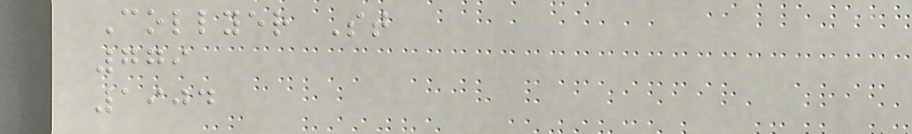Collyer St
779
1904
